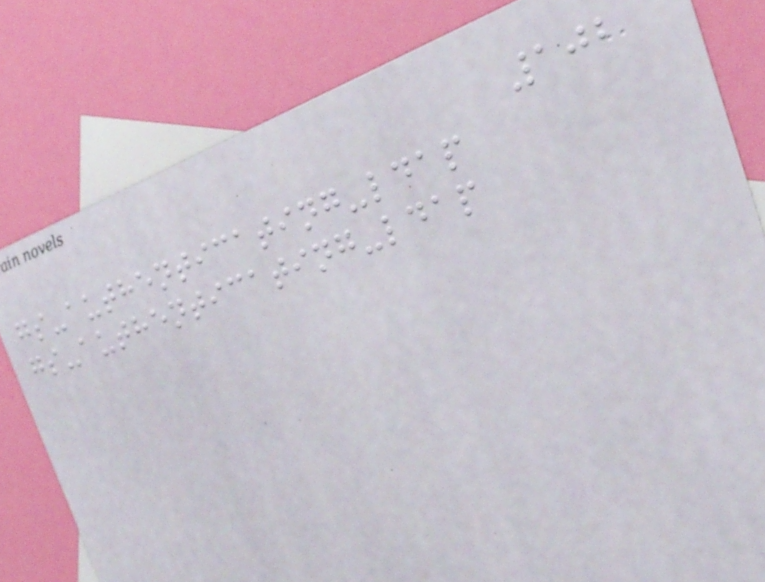102
gs-authenticating-ldap
gs-authenticating-ldap
